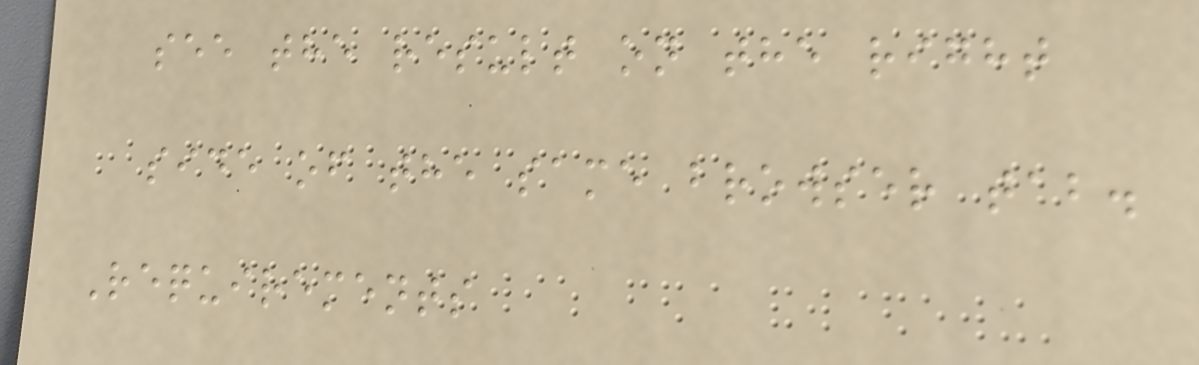see the result on the right
side of the same browser tab.
Requirements
